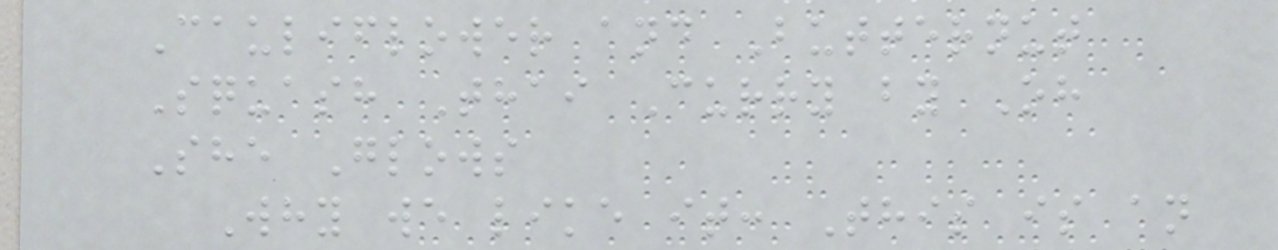Cauliflower and Butternut
Squash Thai Curry by Oh
She Glows
Why we like it: This is an
